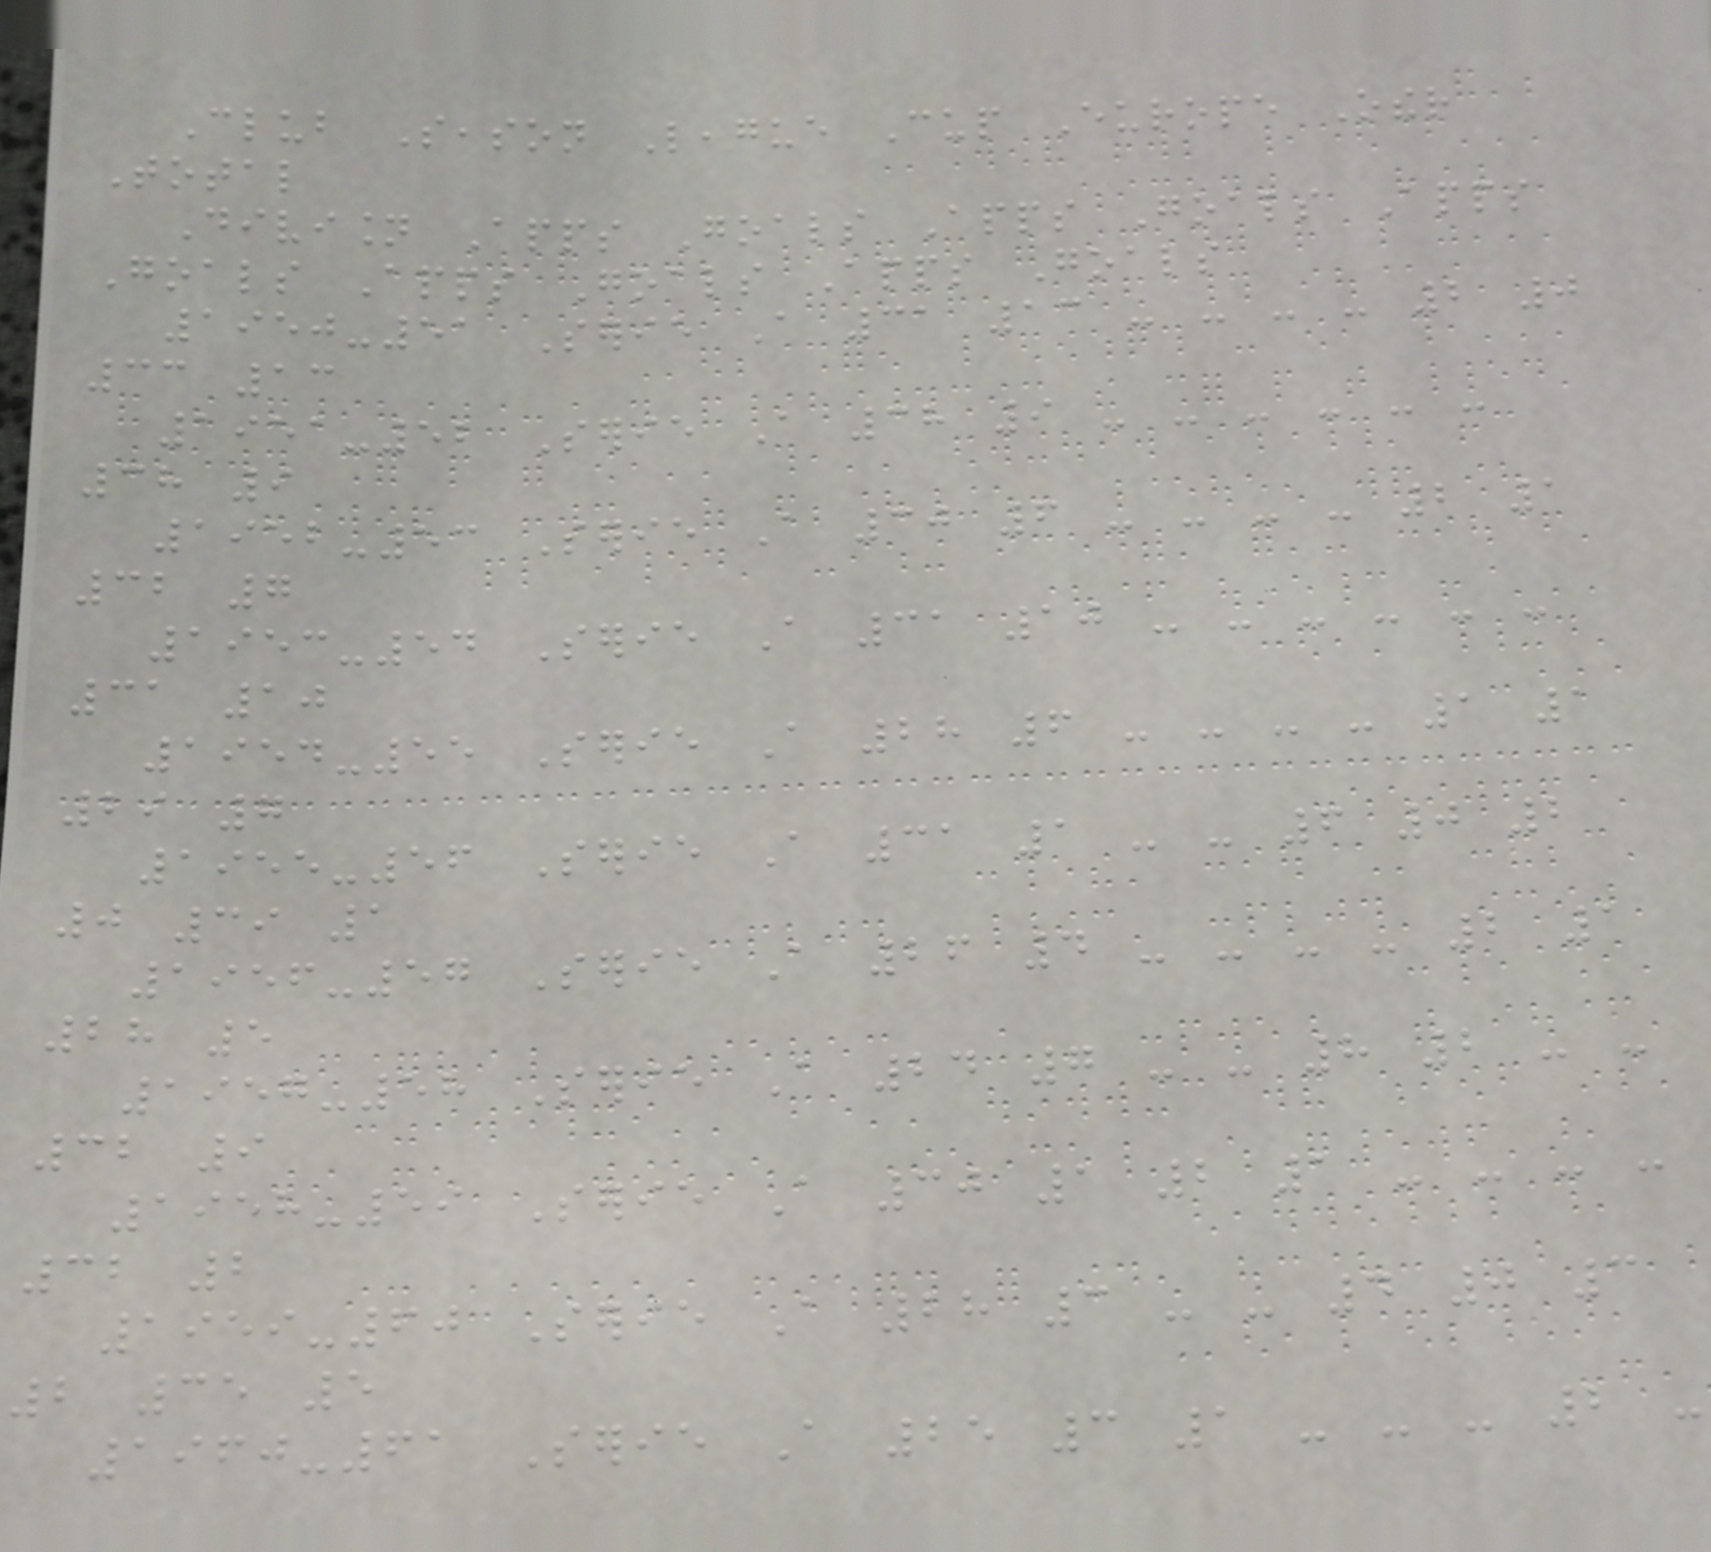Club Season League Cup Europe Other
Total
Division Apps Goals Apps Goals Apps
Goals Apps Goals Apps Goals
1950-51 Serie A 31 13 - - - - 2 0
33 13
1951-52 Serie A 38 9 - - - - - -
38 9
1952-53 Serie A 30 6 - - - - 2 1
32 7
1953-54 Serie A 31 10 - - - - - -
31 10
1954-55 Serie A 28 6 - - - - 1 1
29 7
1955-56 Serie A 31 1 - - 6 0 2
0 39 1
1956-57 Serie A 26 4 - - - - 2 1
28 5
1957-58 Serie A 24 7 - - 8 2 - -
32 9
1958-59 Serie A 30 1 2 1 - - - -
32 2
1959-60 Serie A 28 3 - - 4 0 3
2 35 5
1960-61 Serie A 25 3 1 - - - 2 -
